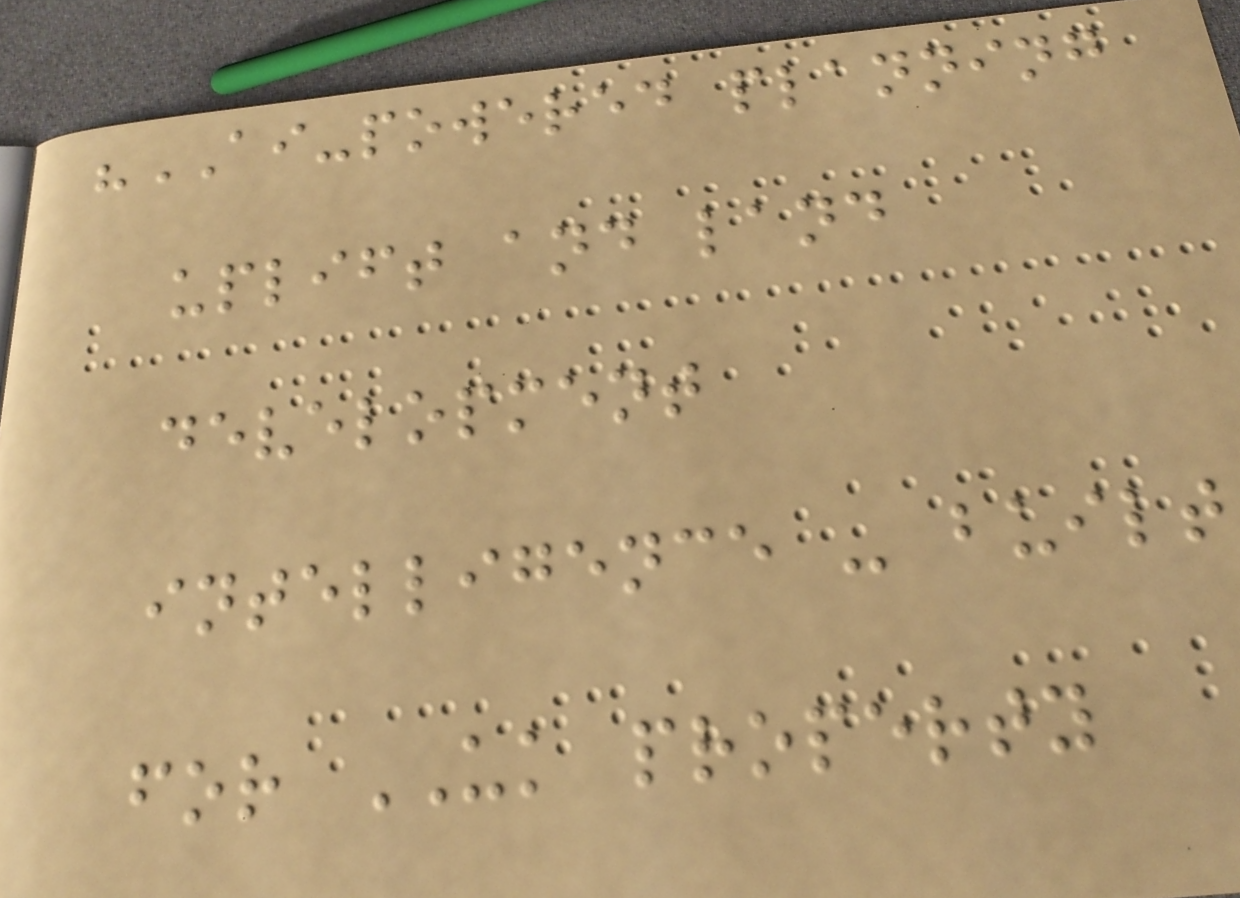"AI-powered planning
uplift and land
development
intelligence - built
for UK property
